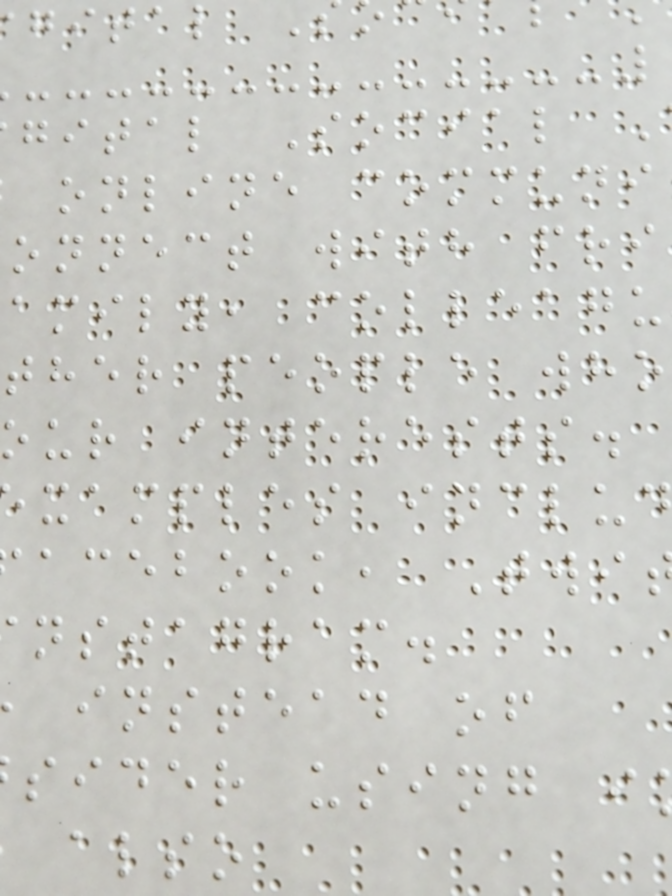gital Social
online communi
onnect with fri
amily, colleagu
ther people who
our interests.
xamples inclu
acebook, Twi
nstagram.
instead of
sider using i
also
